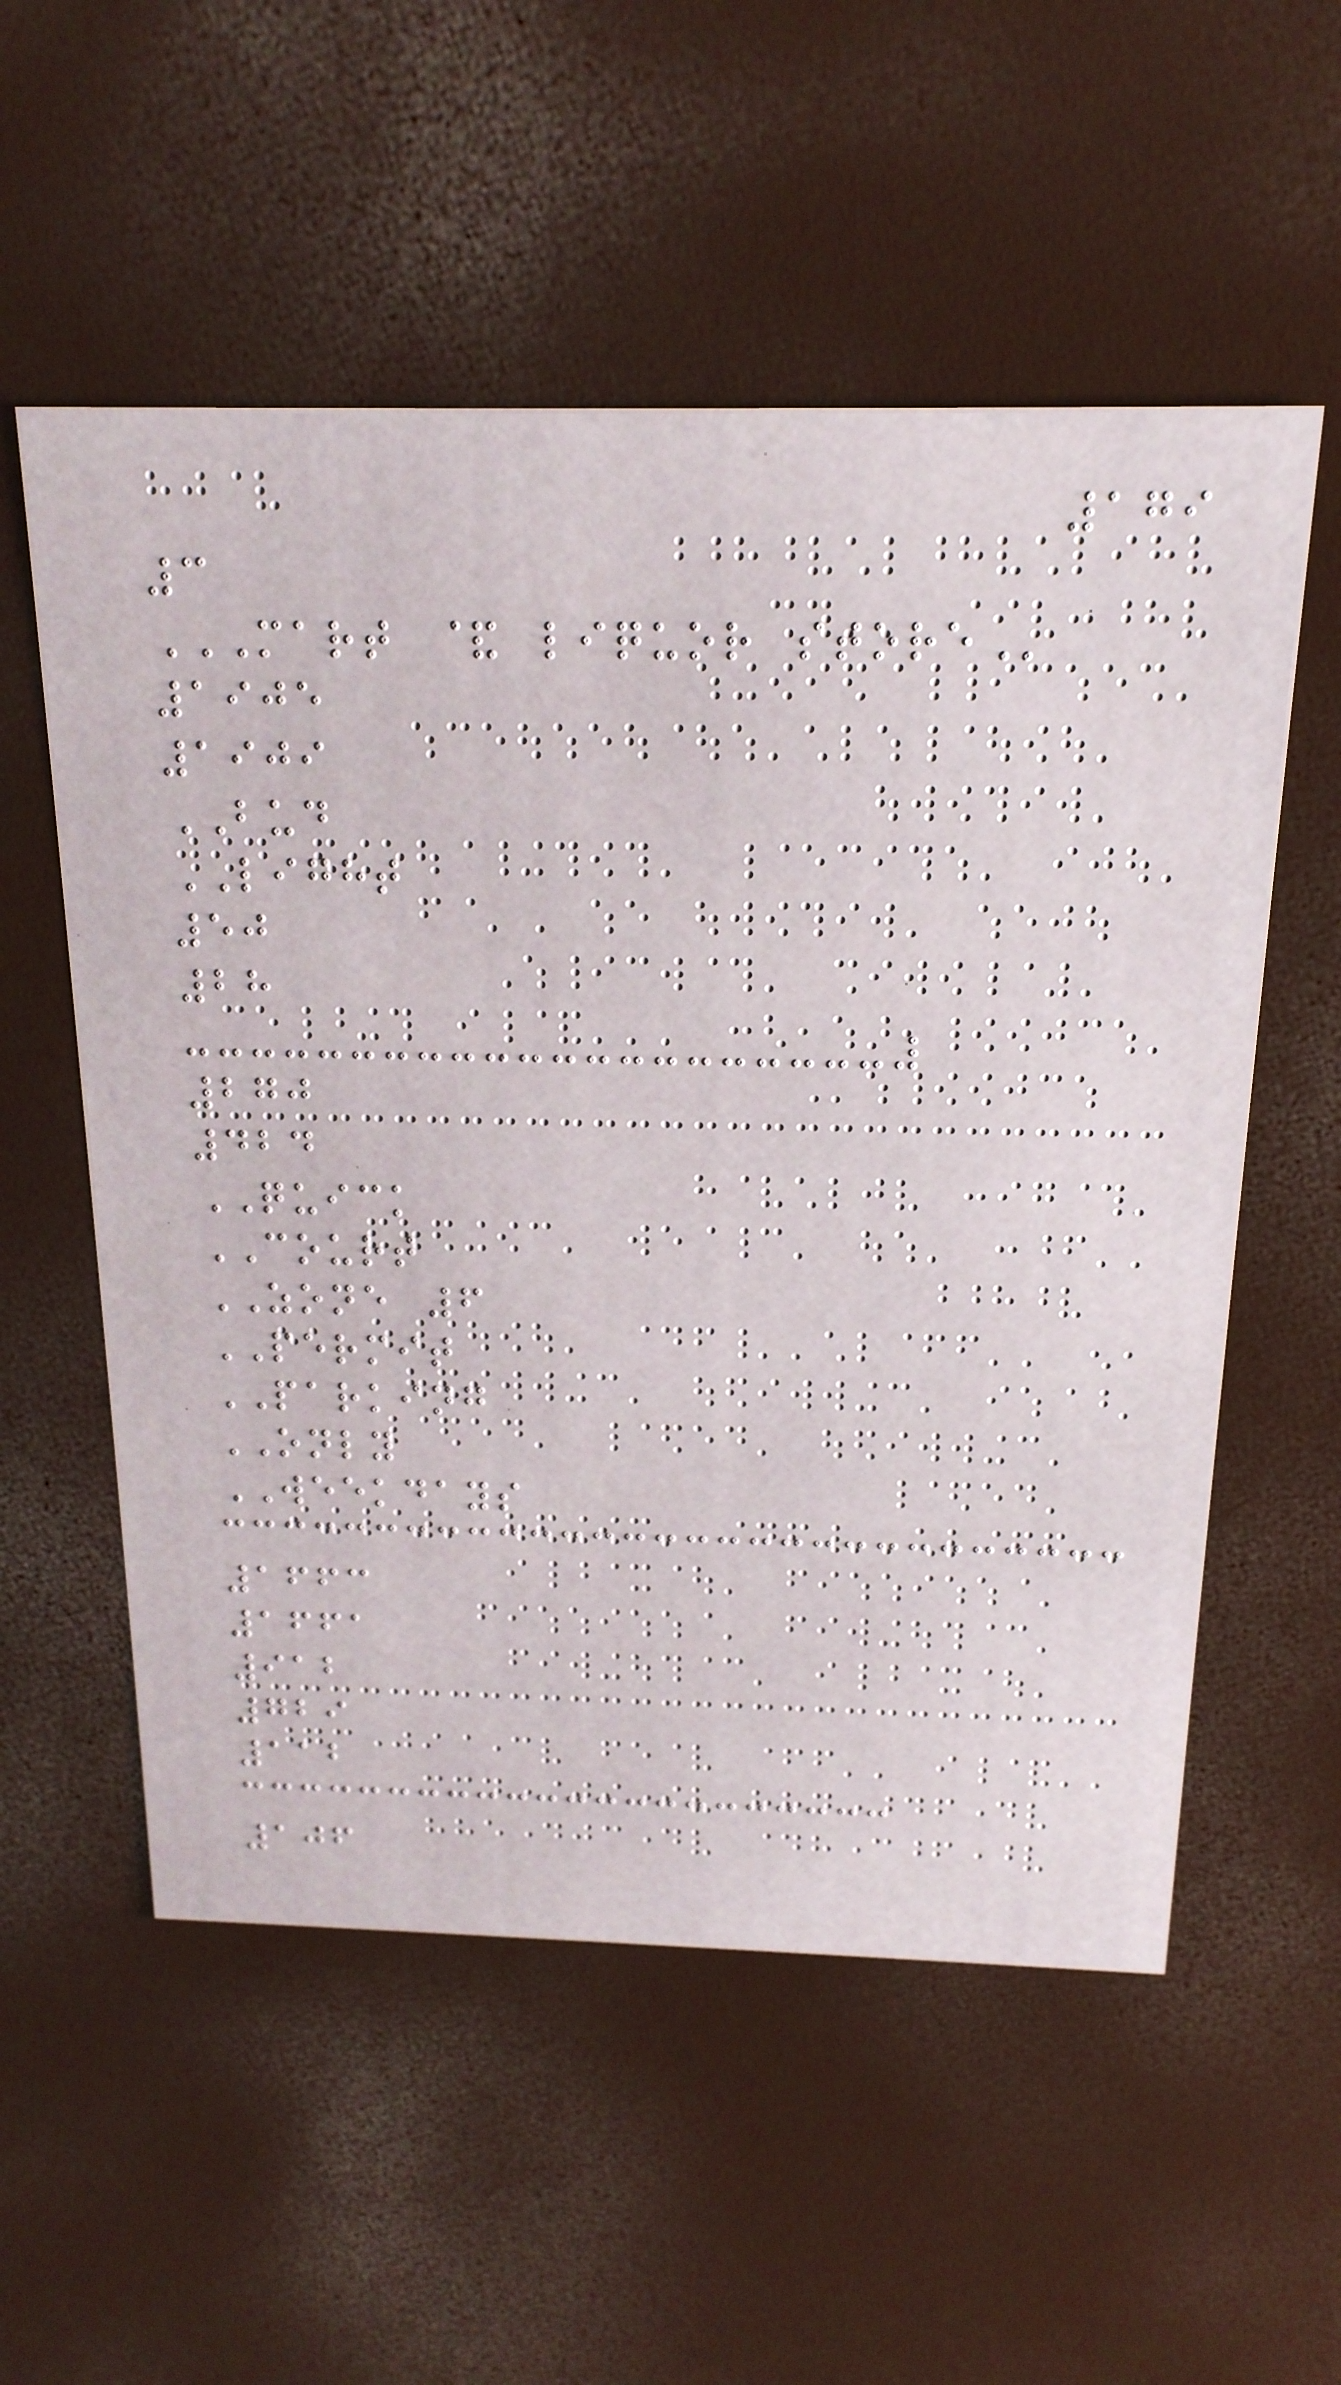179
3
MART & LIQUOR STORE
1905
1909
BUD
LIGHT
50
28
270
424
QUICK
COURT
ZONE 6
PERMIT
PARKING
ONLY
WEEKDAYS
1663
1661
912
729
112
106
